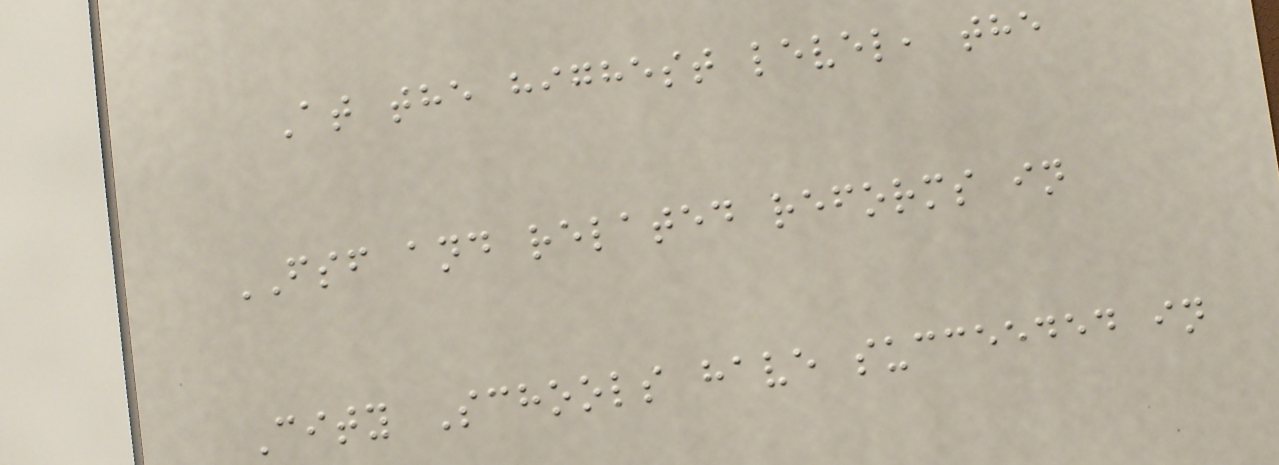At the highest level, the
FSF and related reforms in
City Schools have succeeded in
